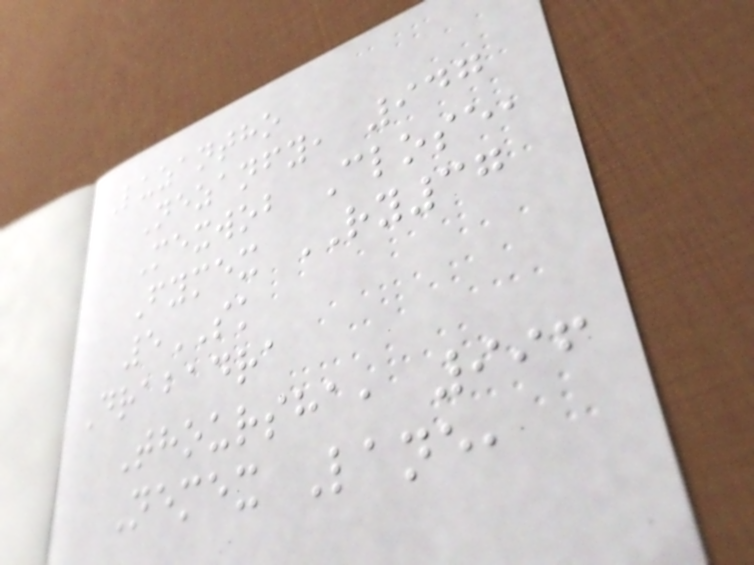Luzantho
Nezanfy, 947
Mexwob Close,
Fymex RY37
5SK
Drabadra
Thoursha, 996
Nemex Lane,
